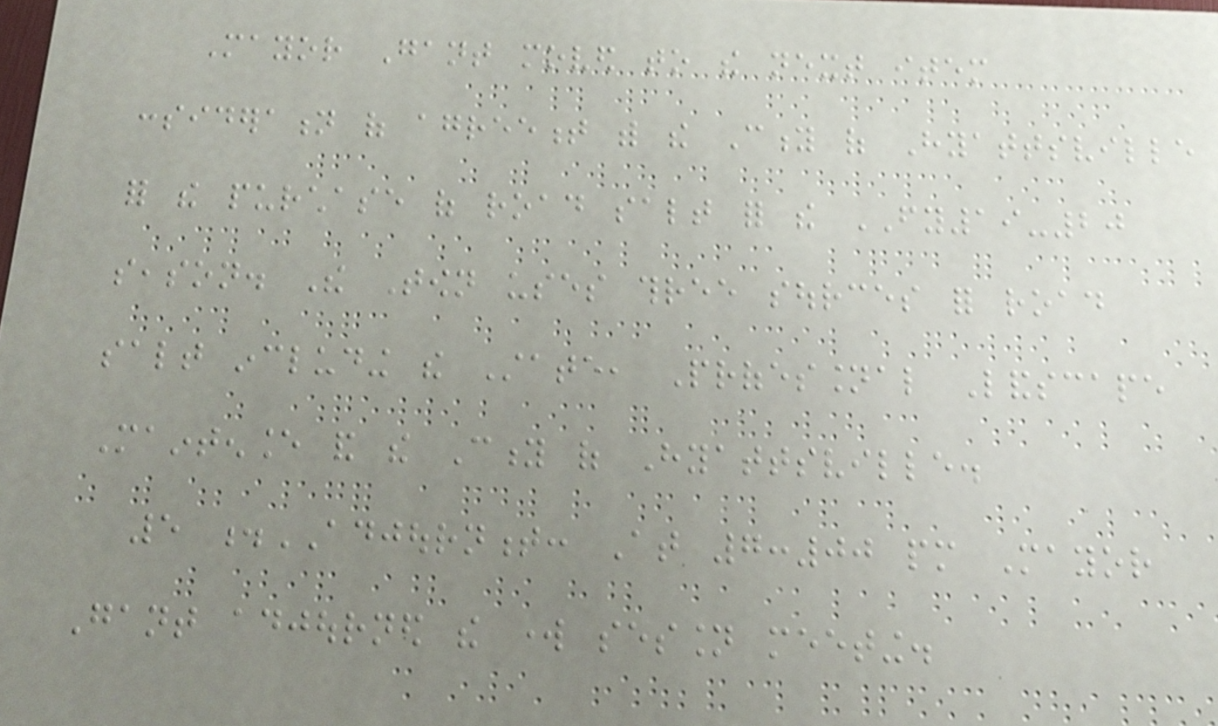Mayor Gant moved to the next item
consideration of agreement with the City of Hyattsville
for the purchase of road salt for the FY19-20
season. The Town uses three sources for road
salt including the State, Professional Landscape
Maintenance and the City of Hyattsville.
5 .ADJOURNMENT: At 7:00 pm Mayor
Gant adjourned the work session meeting.
